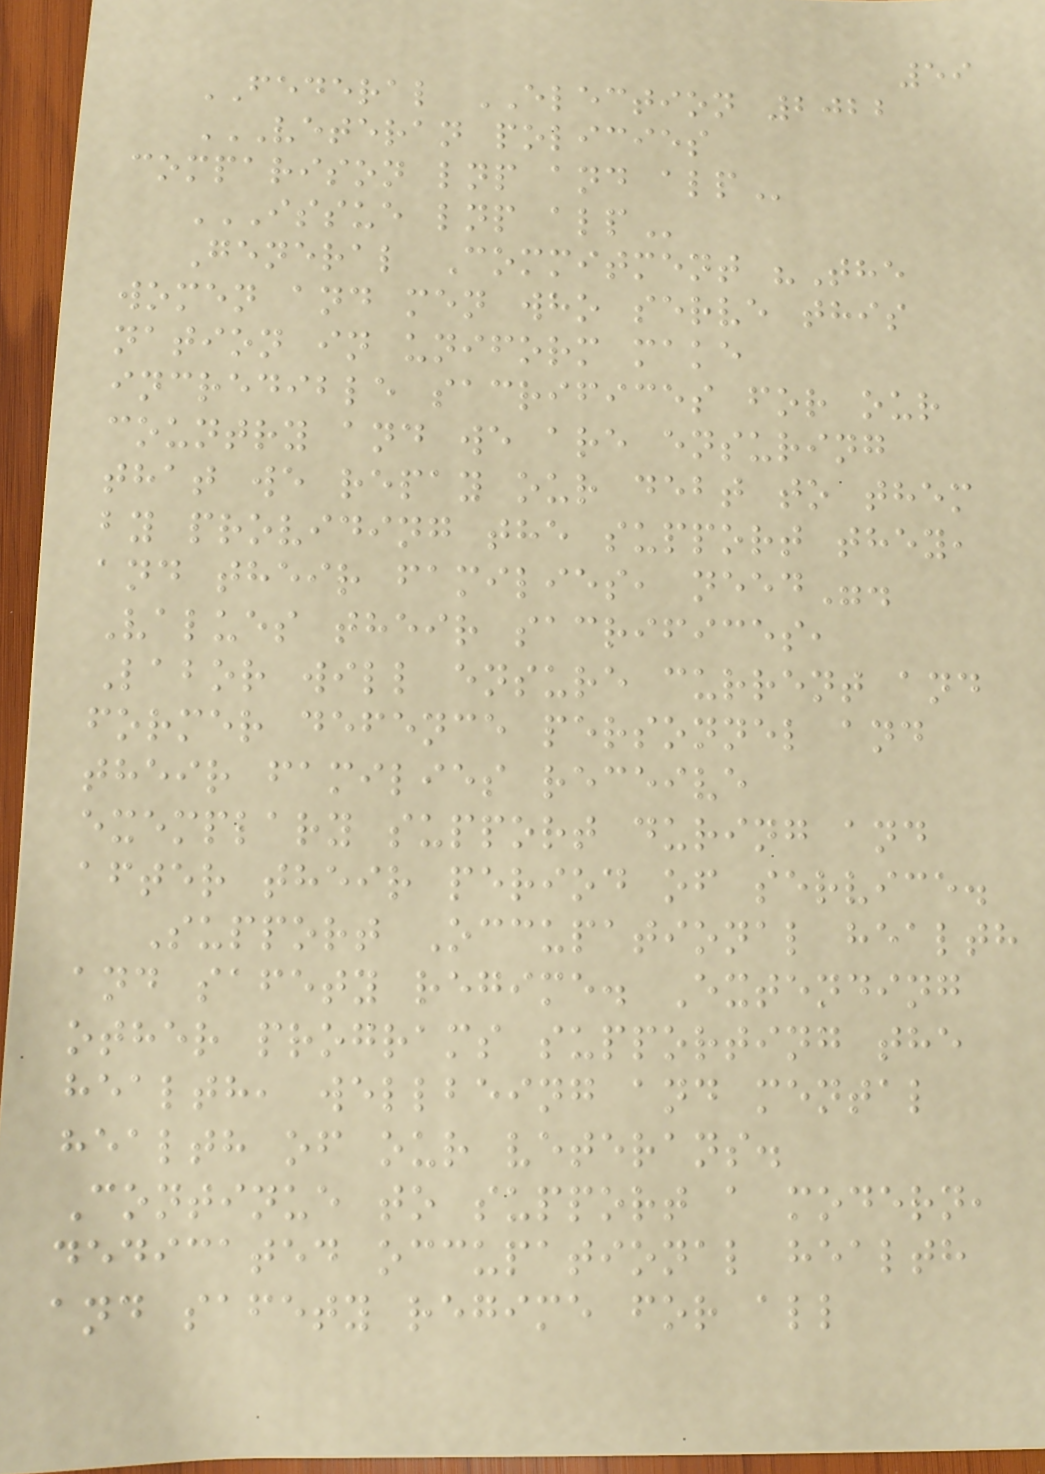59
FEDERAL ELECTION 2022
VETERAN POLICIES
COMPARISON LNP AND ALP
ISSUE LNP ALP
General Commitment "The
women and men who serve this
nation in uniform make
incredible sacrifices for our
country and we are ensuring
that we repay our debt to them
by providing the support they,
and their families, need".
Values their sacrifices,
Labor will ensure current and
former defence personnel and
their families receive
exemplary support during and
after their period of service.
Support Occupational health
and safety regime. Extending
other programs supporting the
health, wellbeing and mental
health of our veterans.
Continue to support a modern,
dedicated occupational health
and safety regime for all
